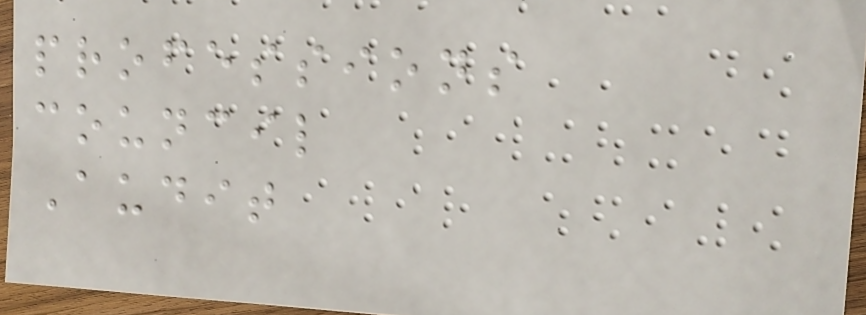professions
council
Audit
